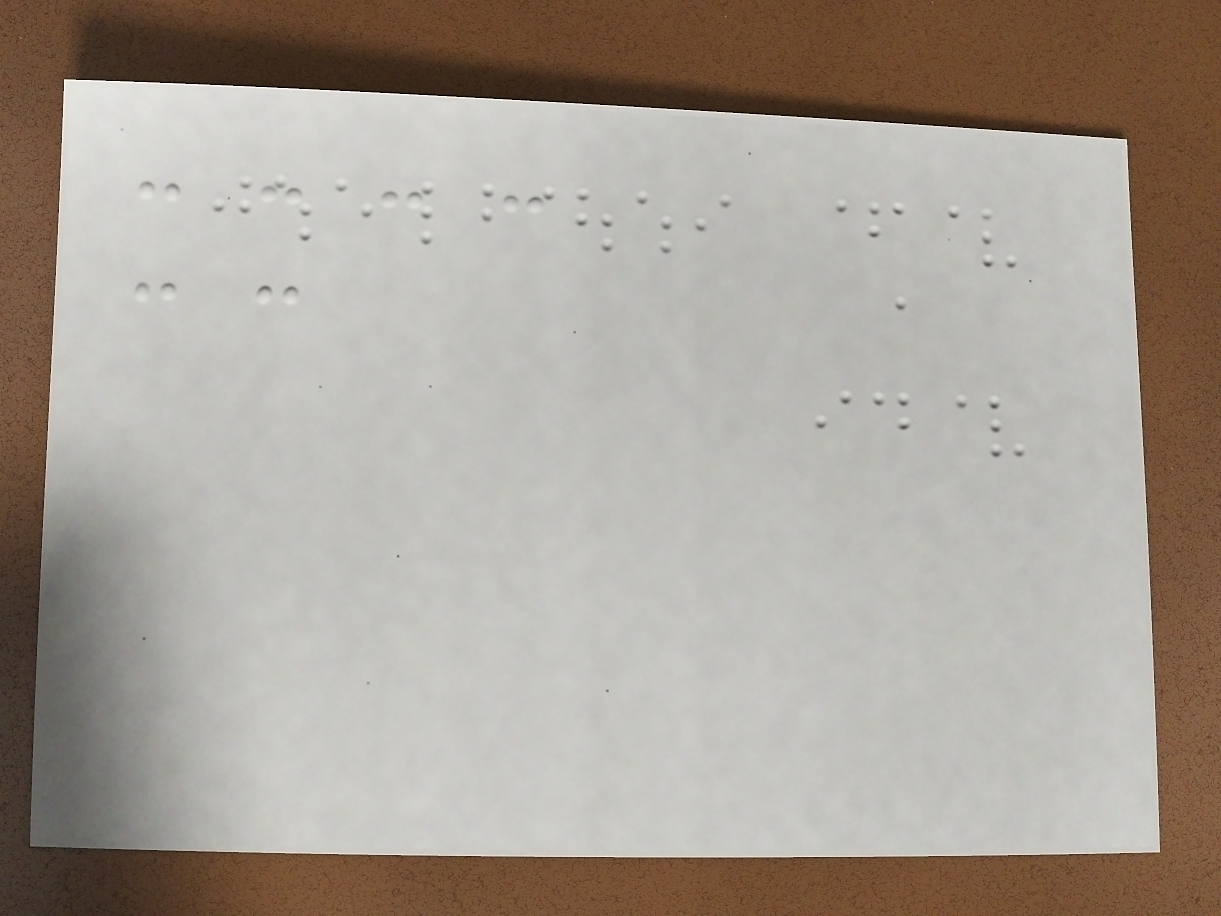- - - -
- -
